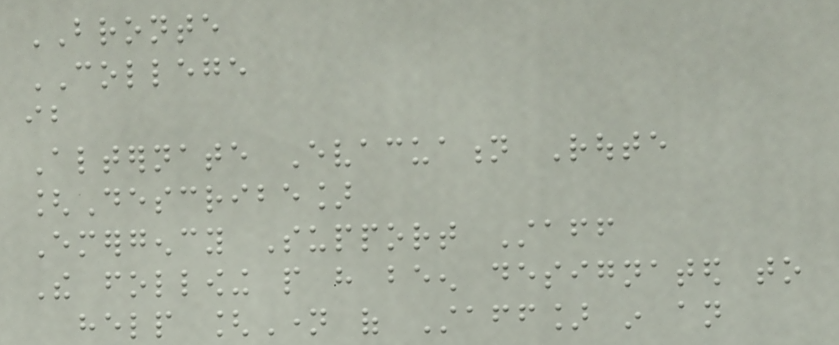BRONTE
COLLEGE
ib
Alternate Evacuation Route
[Describe]
Emergency Support Staff
The following people have been designated to
help [Name of Staff] in an
